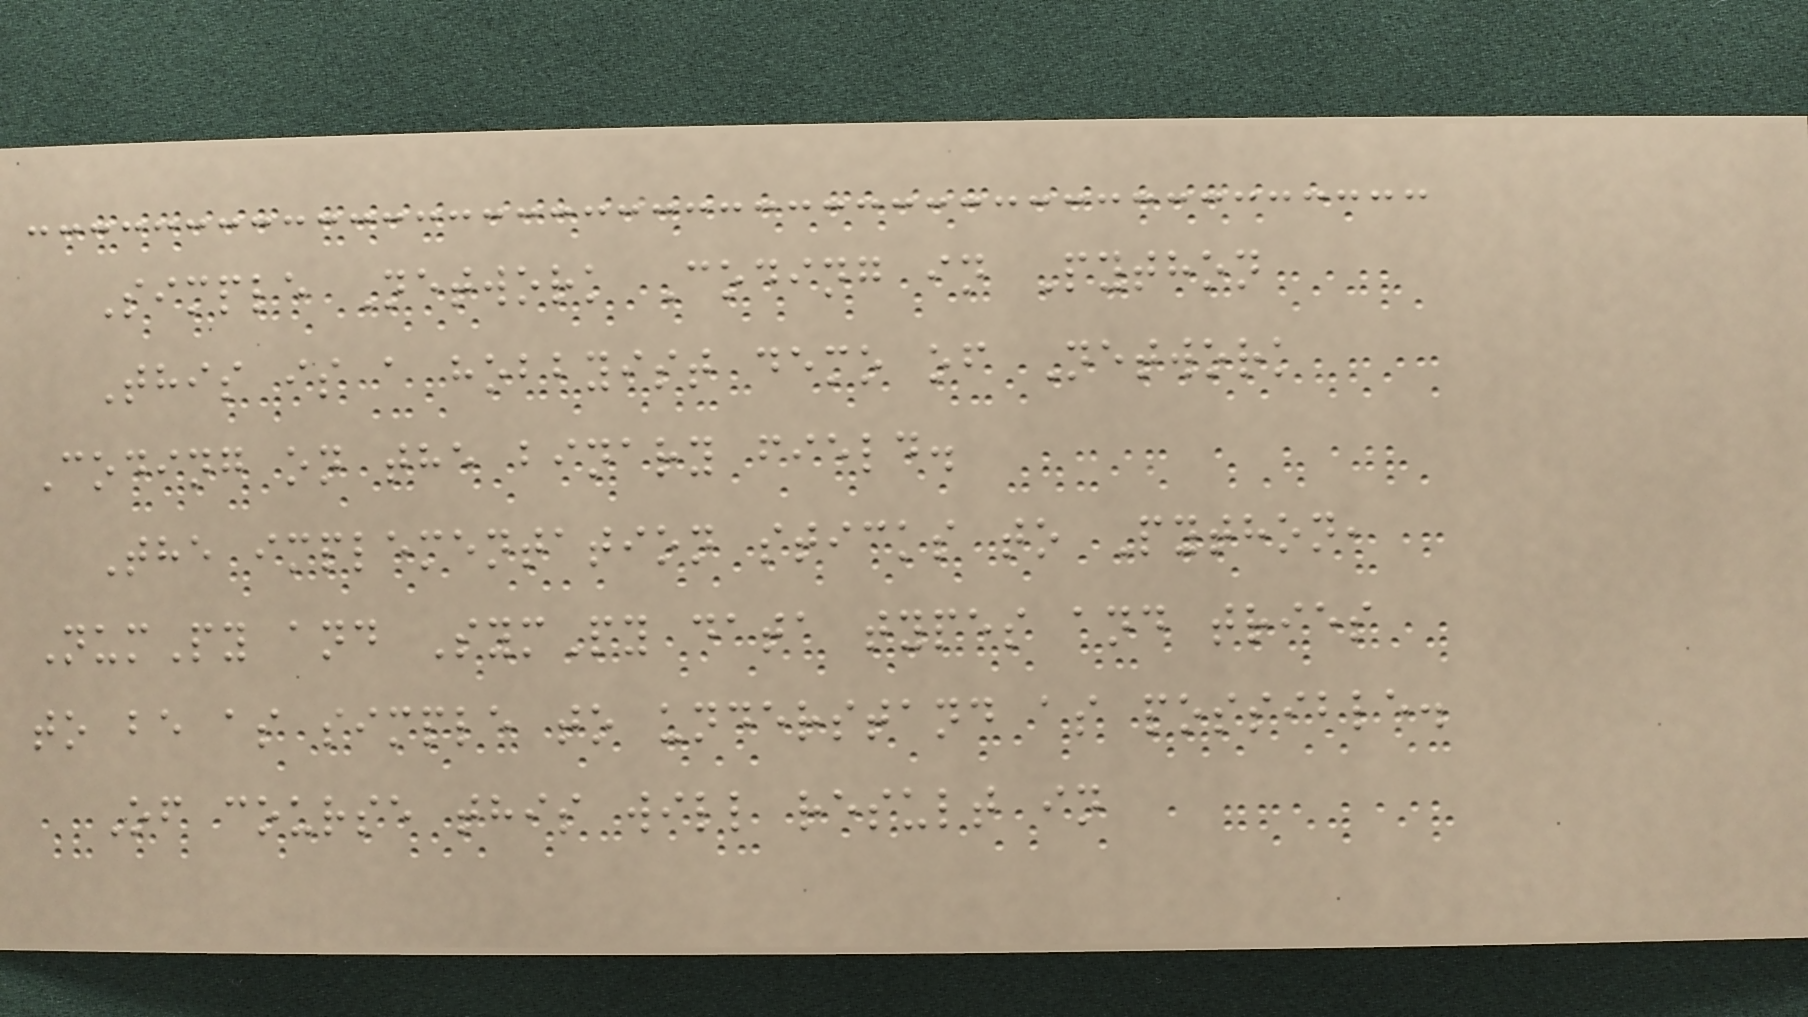Simple Network Coding in Python
This is a hobbyist demo of Network
Coding on the binary field.
The implementation sticks to Python,
NumPy and SymPy data types and tries
to be as simple to understand as possible.
Of course this will result in
